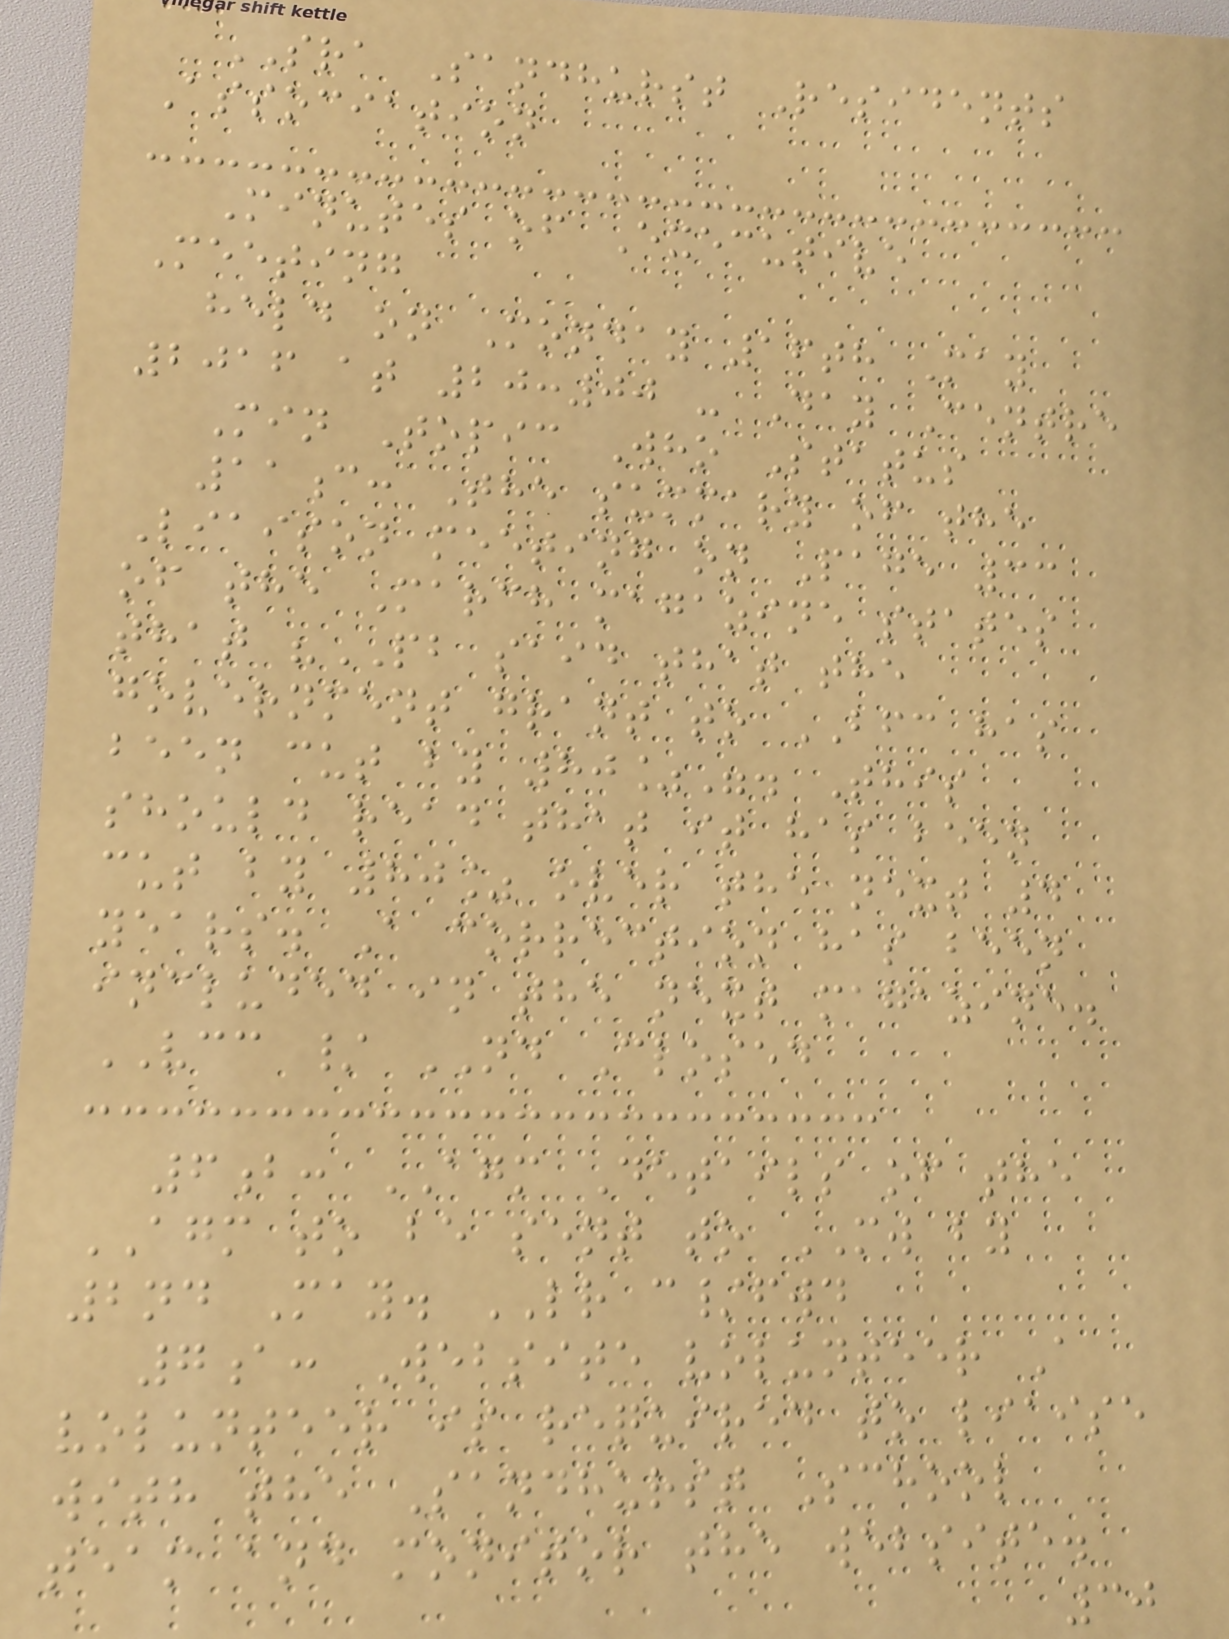SRA Sandhurst Residents
Association
Minutes of Executive
Meeting
held on Monday 16th May
2016 at 20:00 - Day Centre
Min Topic Who Status
11c: The summary of the
Liaison meeting on Page 33
of the March magazine states
that "PB said that the
government grant to BFC has
been cut by 80%". This
should read that it has been
cut by 80% over the next 4
years. A correction has been
included in the next magazine.
VCC / ND Closed
6b: AGM Details of the
AGM to be sent to MW by
2nd May. LR c/fwd
7a: Website volunteer A
volunteer is required to liaise
with the Sandhurst School
team and monitor the website.
30
